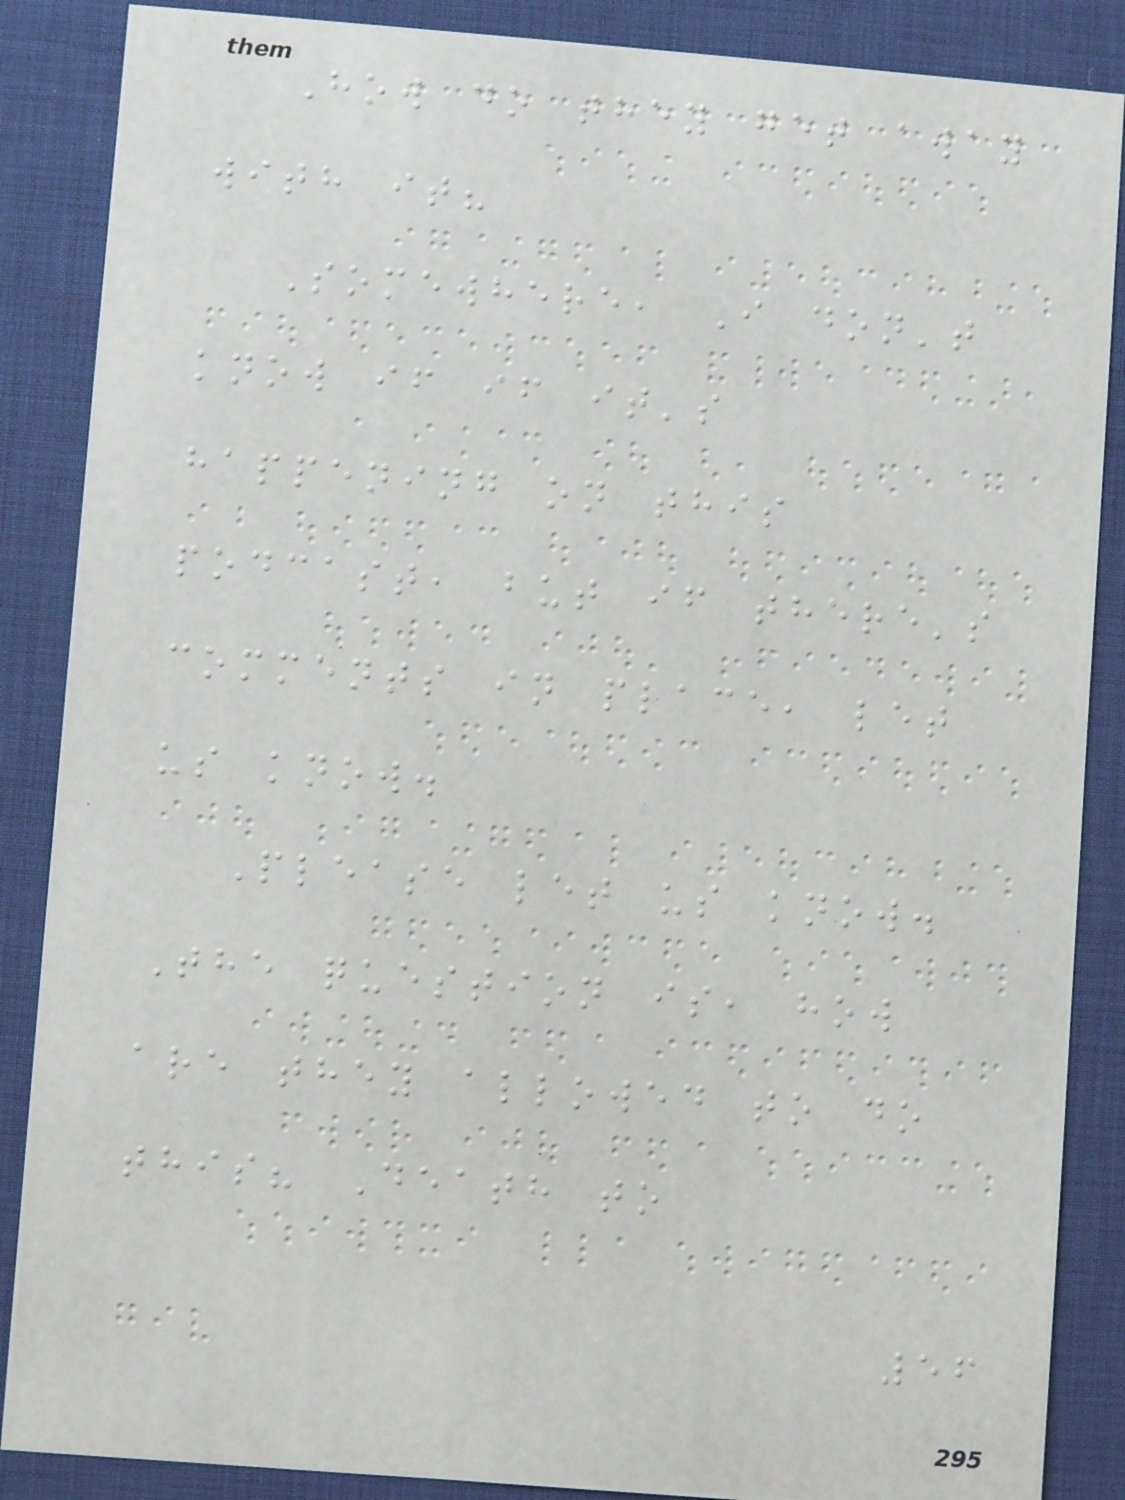How do they get away
with it?
Somewhere, I don't
know if if it's
happening on this
podcast, but if there's
comments in place, let
us know.
Please let us know.
The question is, how
are they allowed to do
this? Death to
56
